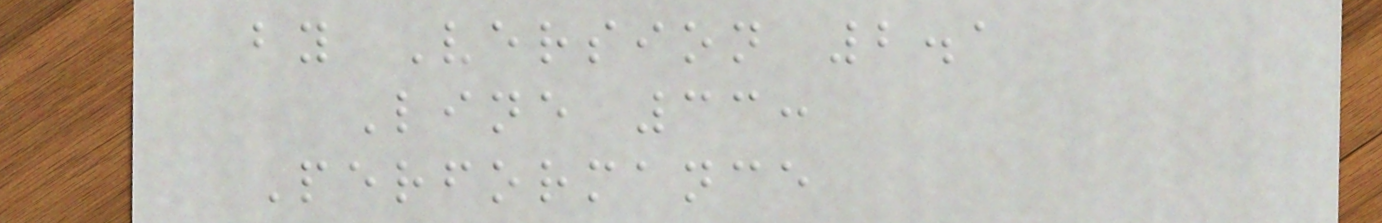by Version 2.1
Line 33:
Performance
